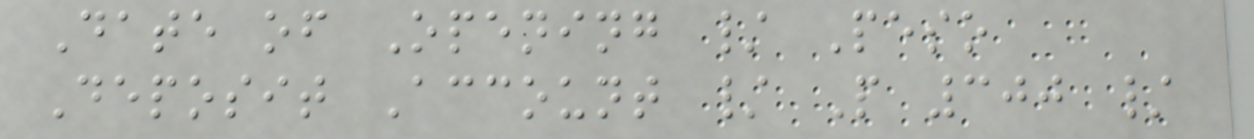Date of Opening / Peso
Deposit Account / P 300 /
